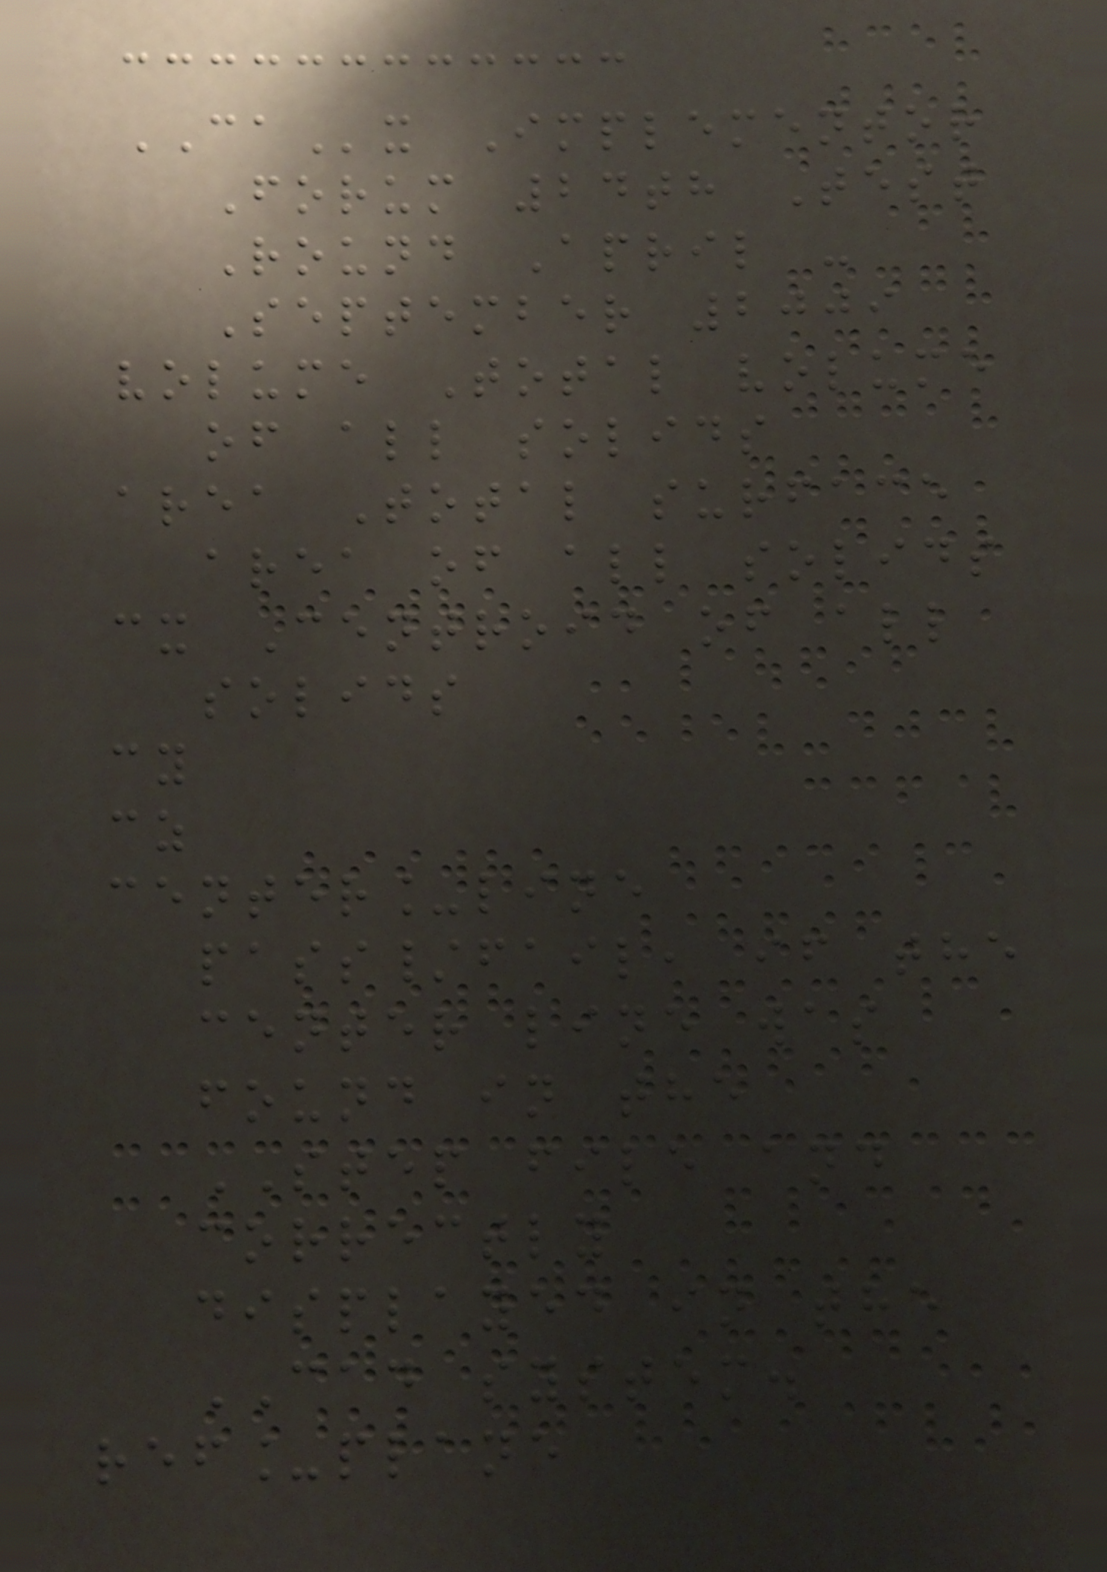CAx Implementor
Forum 24th Test
Round April -
September 2009
volume Total volume
of all solids
area Total surface
area of all solids
cx Centroid of all
solids
cy
cz
center_line
pass/fail, if the
center line was
found in the
STEP file and
correctly
displayed in the
CAD system.
ref_plane
